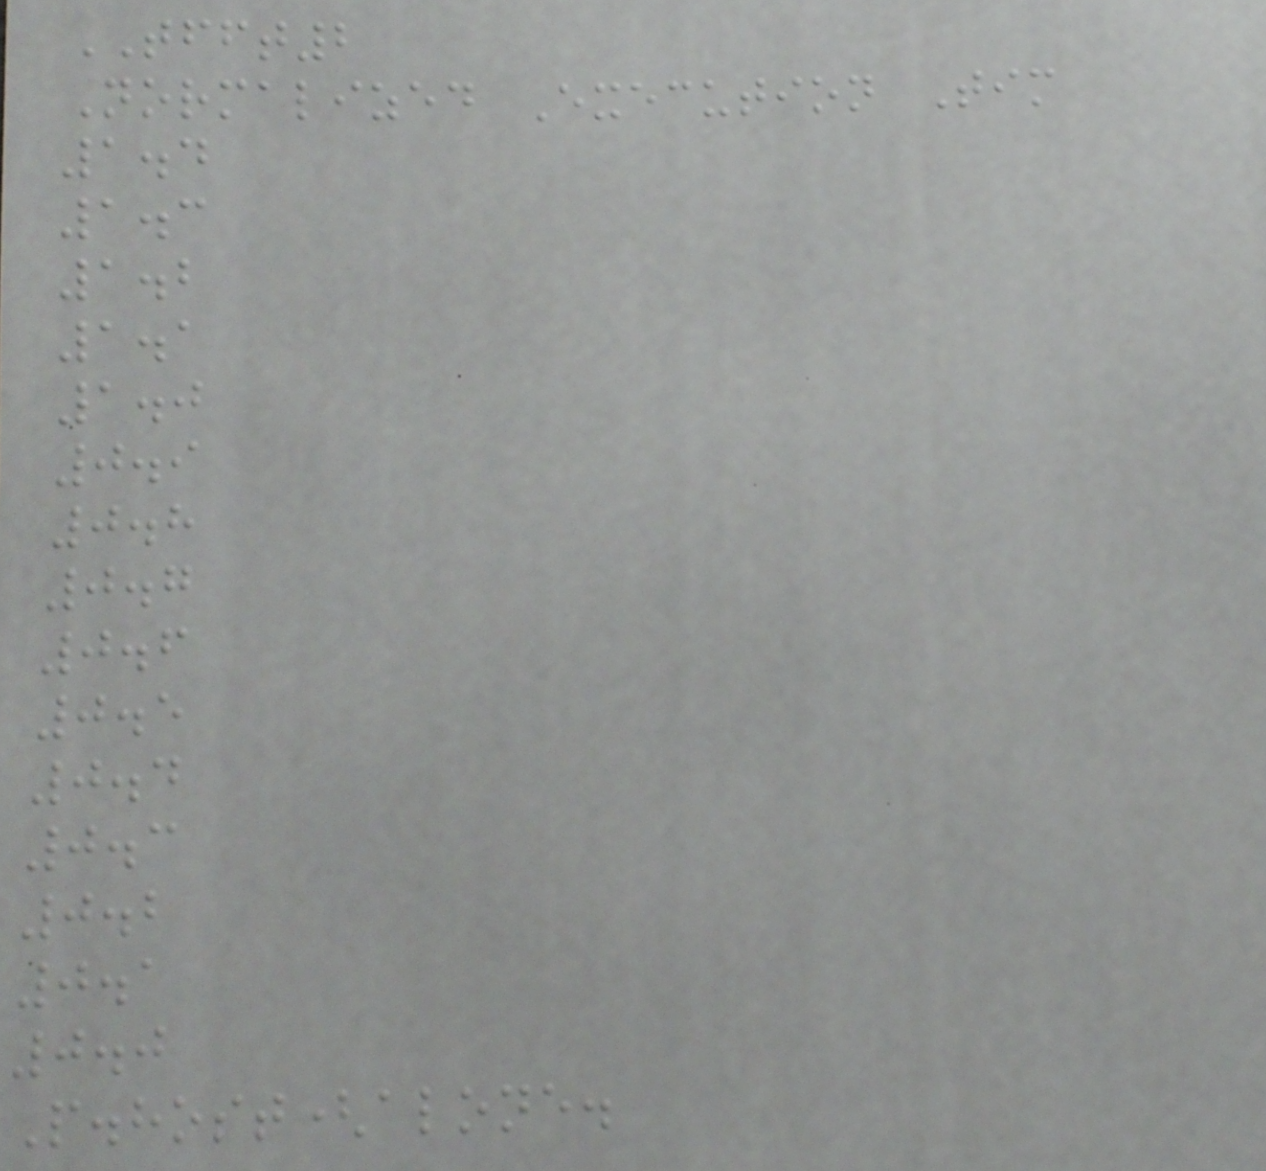TFFT2
Normalized Execution Tim
1.4
1.3
1.2
1.1
1.0
0.9
0.8
0.7
0.6
0.5
0.4
0.3
0.2
0.1
0.0
P.host(alone.
